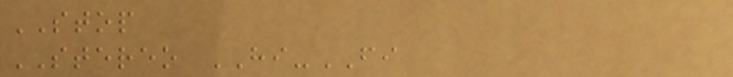STOP
STEREO HI-FI
